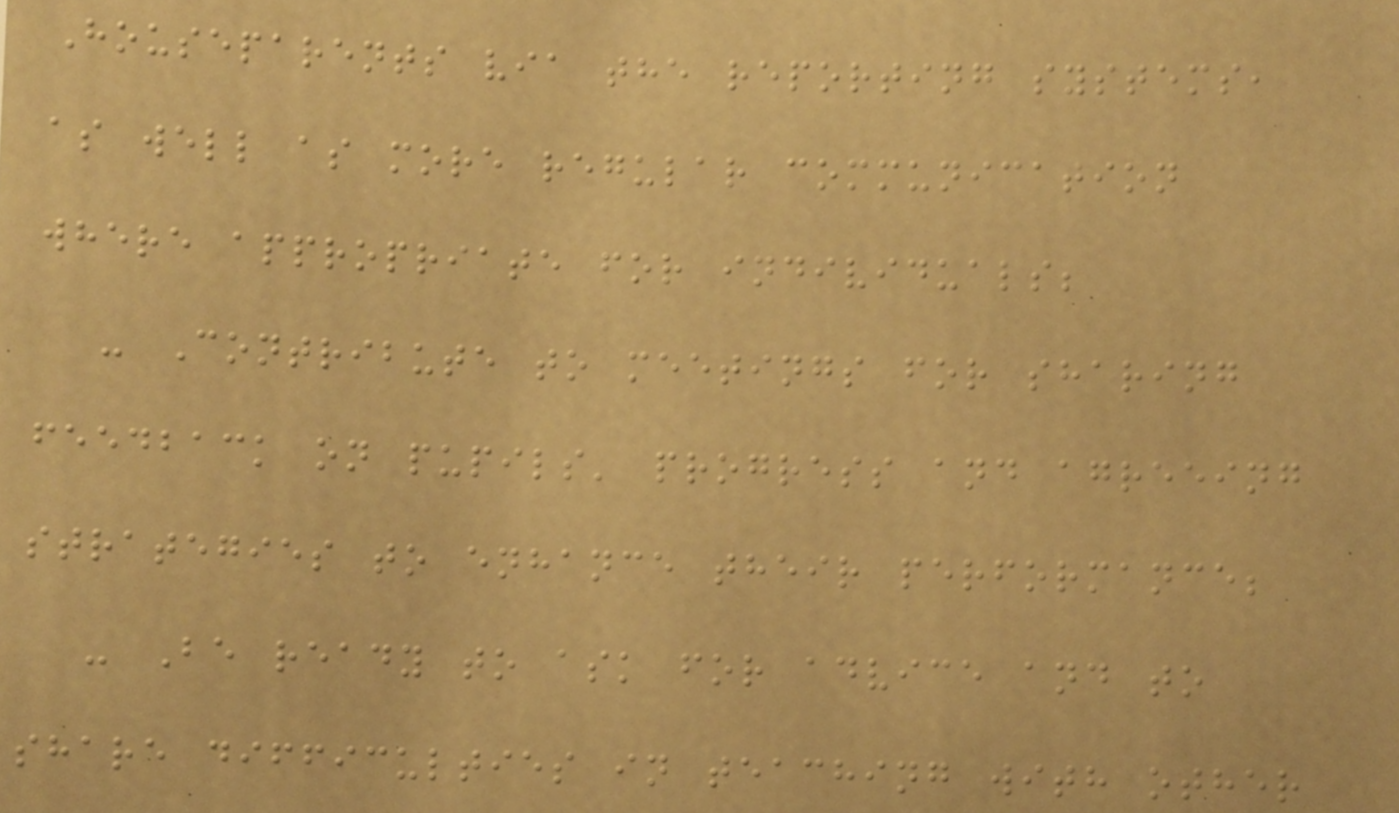Houseparents via the reporting systems,
as well as more regular communication
where appropriate for individuals;
- Contribute to meetings for sharing
feedback on pupils' progress and agreeing
strategies to enhance their performance;
- Be ready to ask for advice and to
share difficulties in teaching with other
